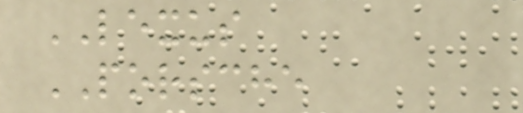LEXUS
PORSCHE
